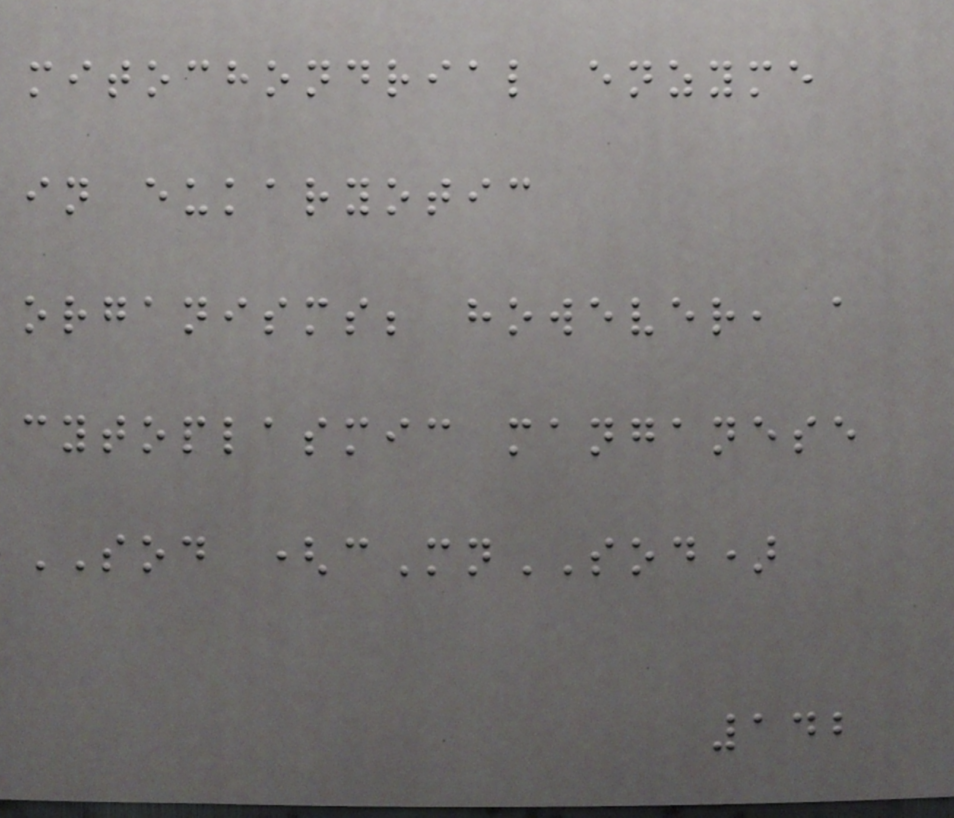mitochondrial enzyme
in eukaryotic
organisms; however, a
cytoplasmic manganese
SOD (cMnSOD)
142
